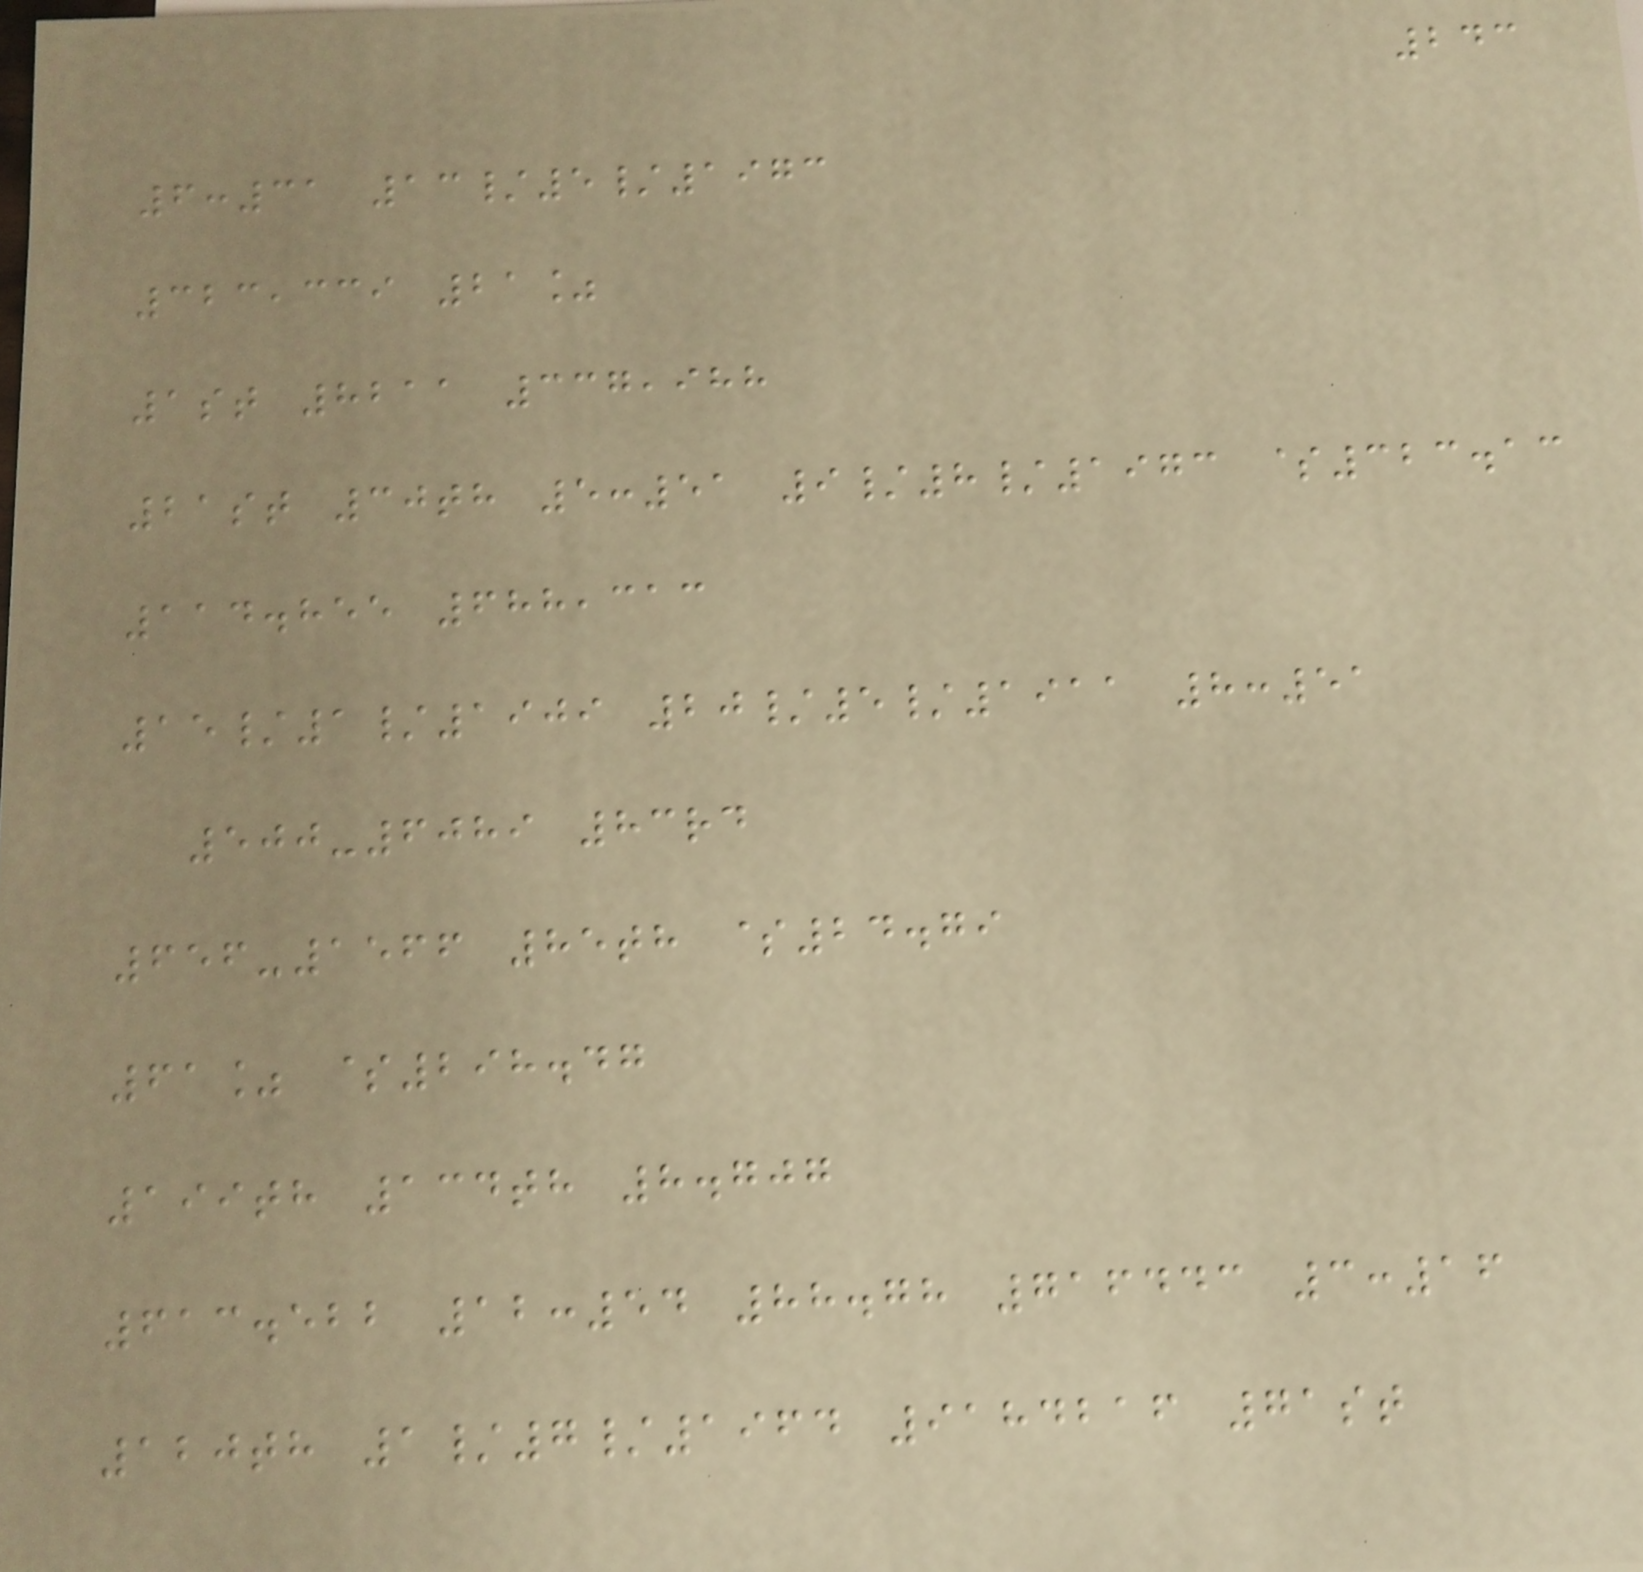243
6:31 13/5/1973
323,339 21%
1st 8211 337,988
21st 30th 5:51 9/8/1973 $323.13
114.855 688,313
15/1/1909 20/5/1911 8:51
500-6089 83rd
656-1566 85th $24.79
61% $298.47
199th 134th 8.707
613.522 12:54 88.78 716443 3:16
120th 1/7/1964 9184216 71st
